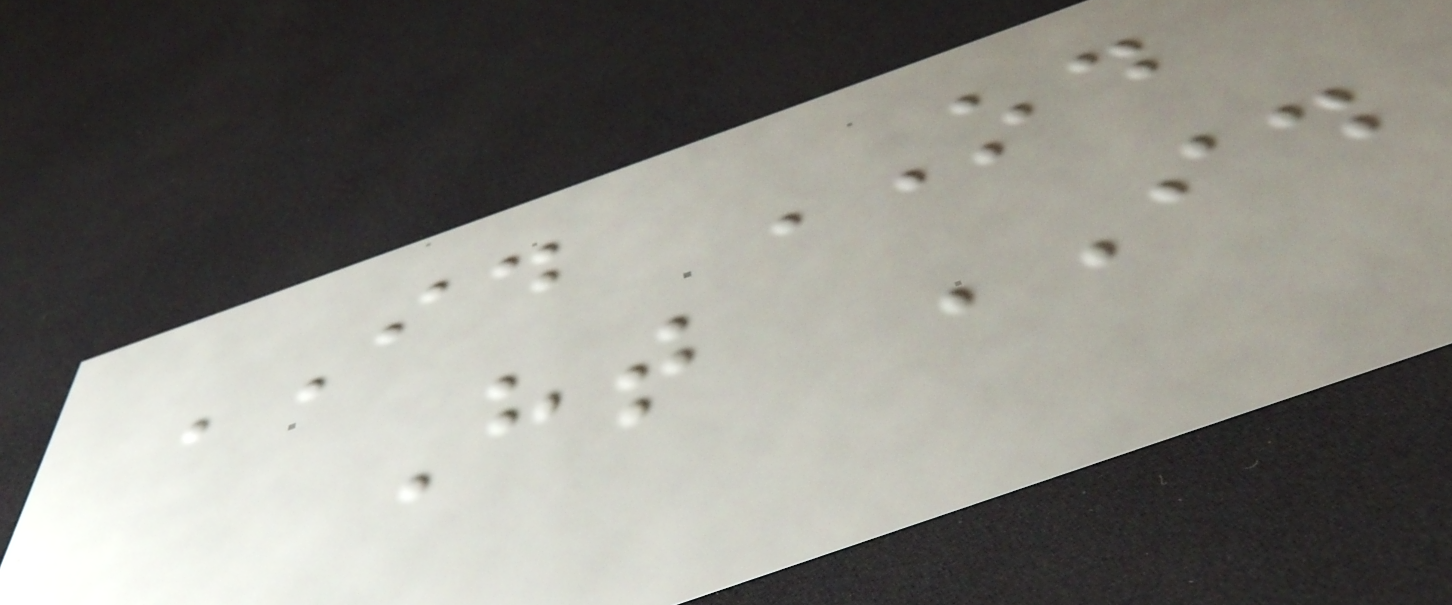ID OD
Ht ID
